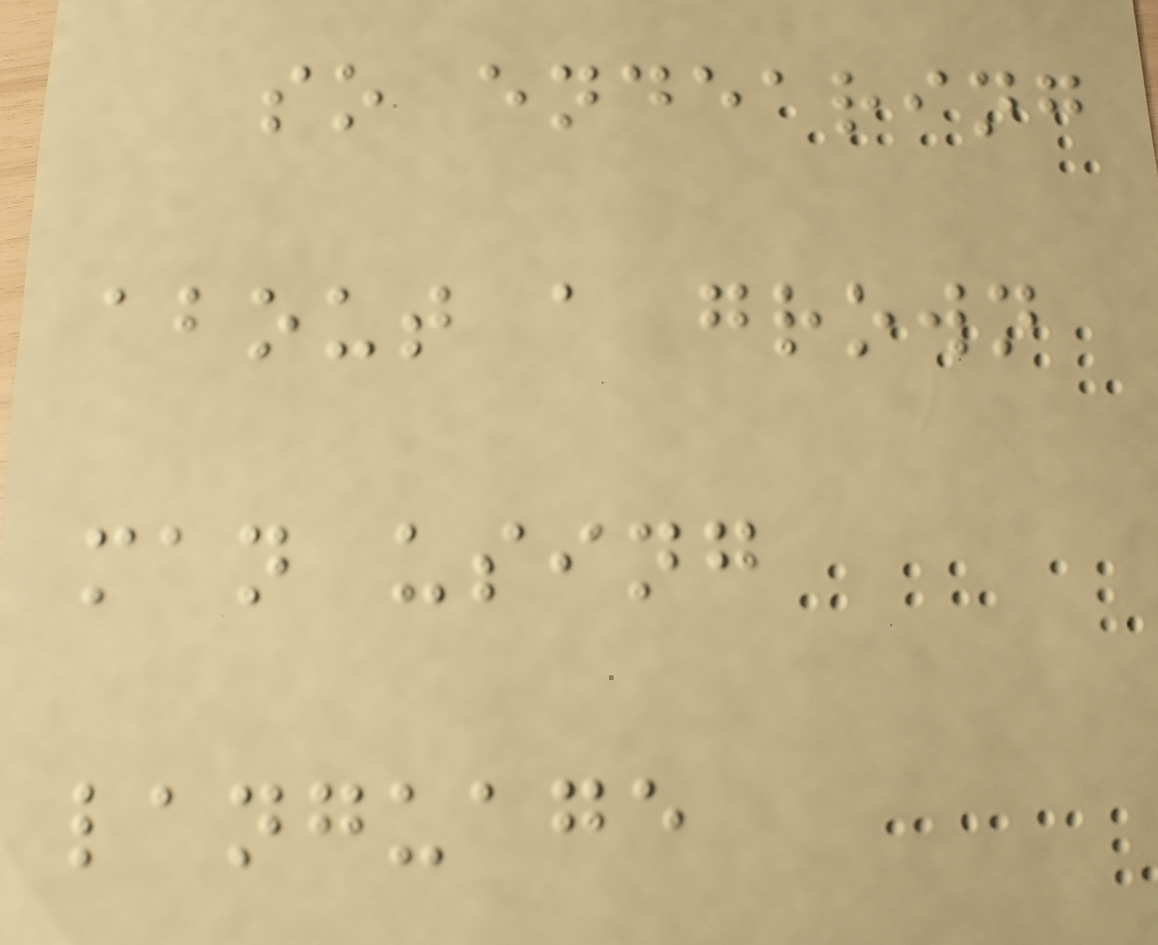so endearing
about a grown
man using
language
